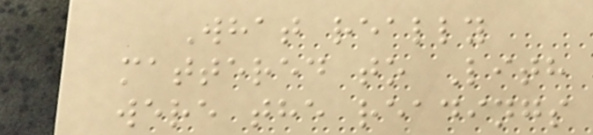What really
mattered to Lith
were the readings
